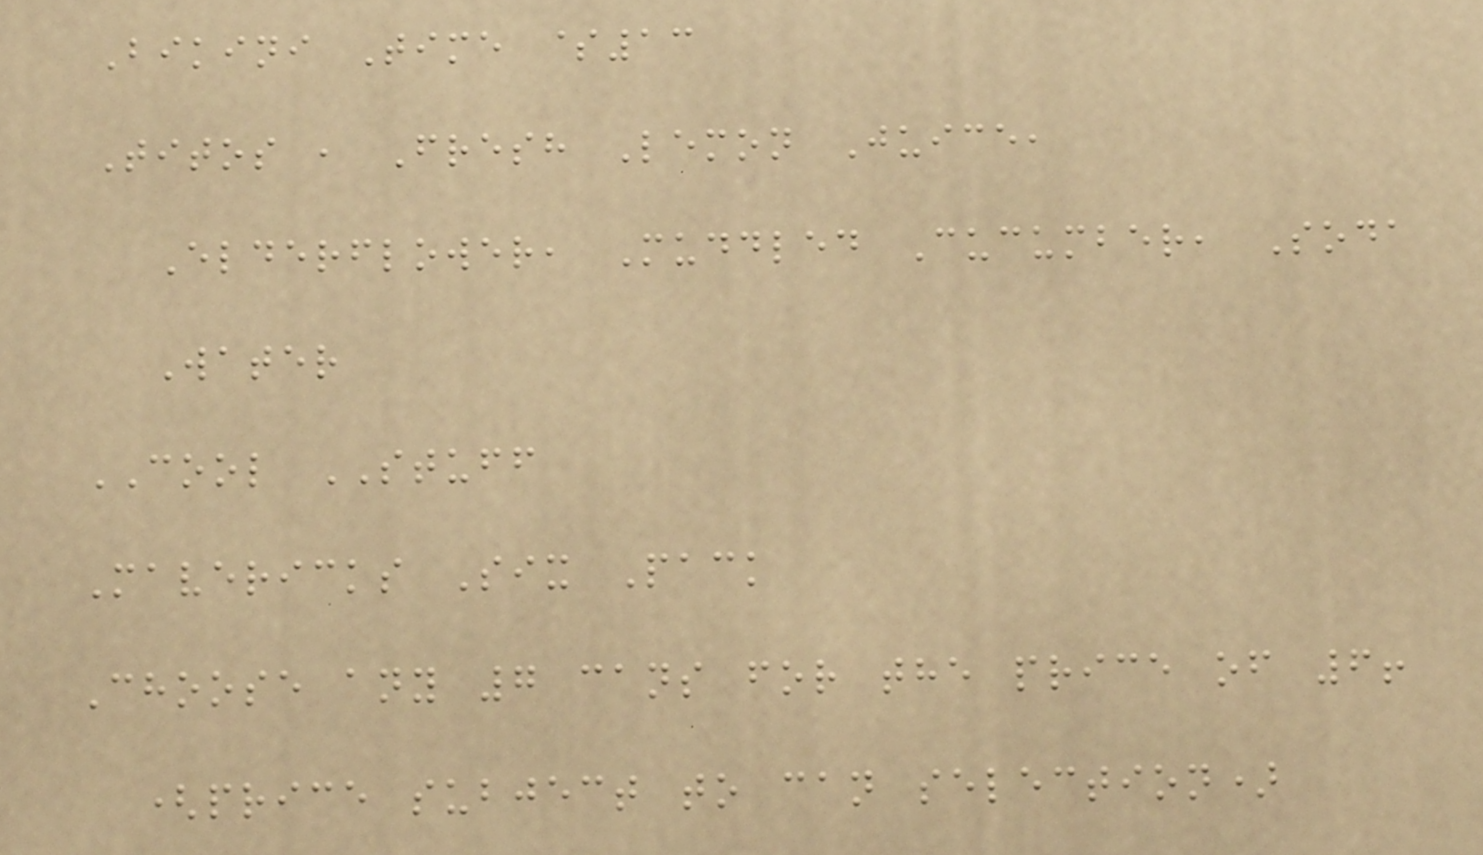Bikini Time $13
Titos , Fresh Lemon Juice,
Elderflower, Muddled Cucumber, Soda
Water
COOL STUFF
Mavericks Six Pack
Choose any 7 cans for the price of 6!
(price subject to can selection)
